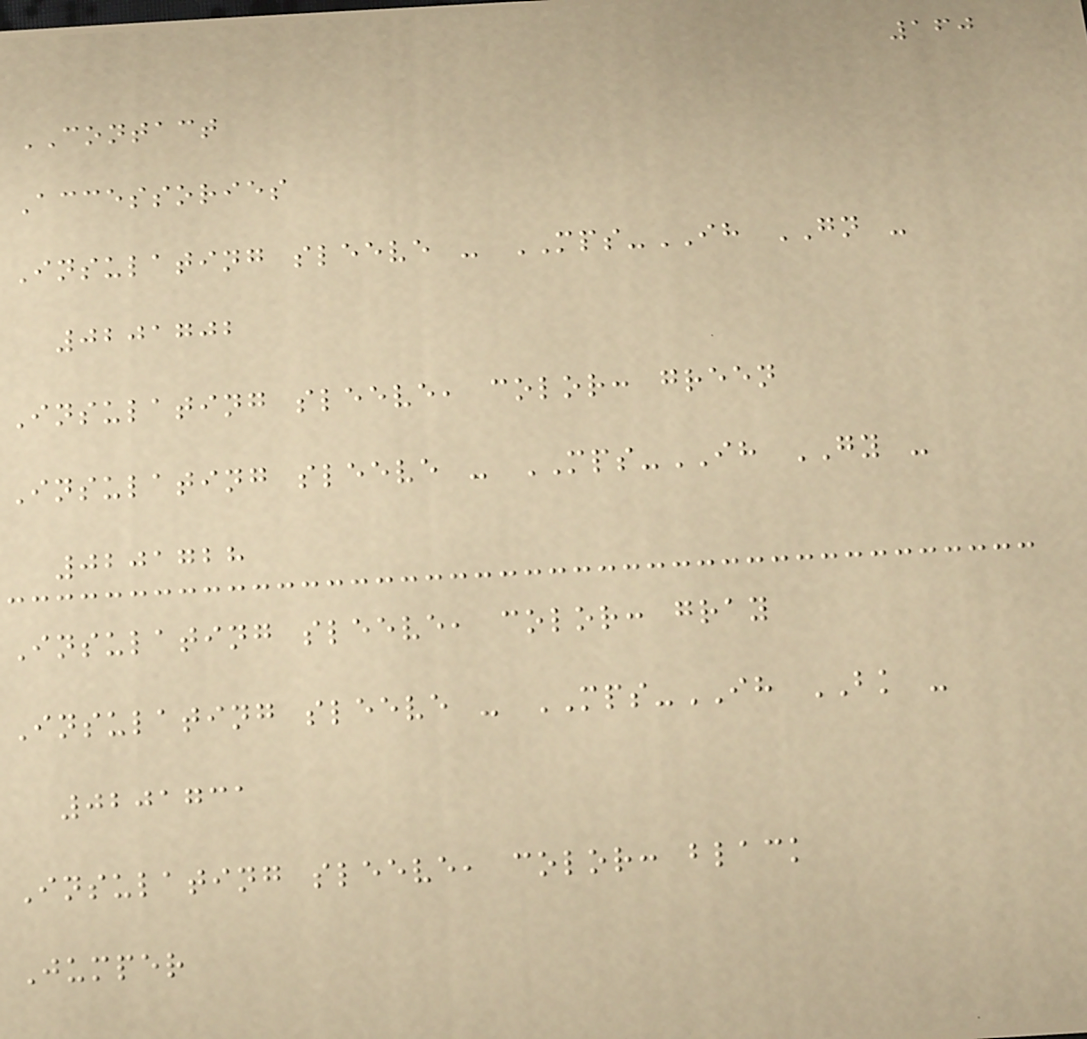160
CONTACT
Accessories
Insulating sleeve - MPS-IH GN -
0201702
Insulating sleeve, color: green
Insulating sleeve - MPS-IH GY -
0201728
Insulating sleeve, color: gray
Insulating sleeve - MPS-IH BK -
0201731
Insulating sleeve, color: black
Jumper
